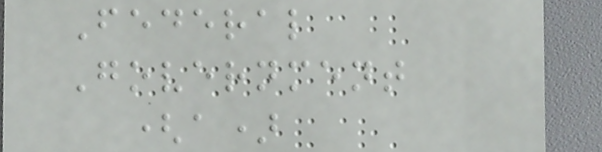Federal
Government
(a)
